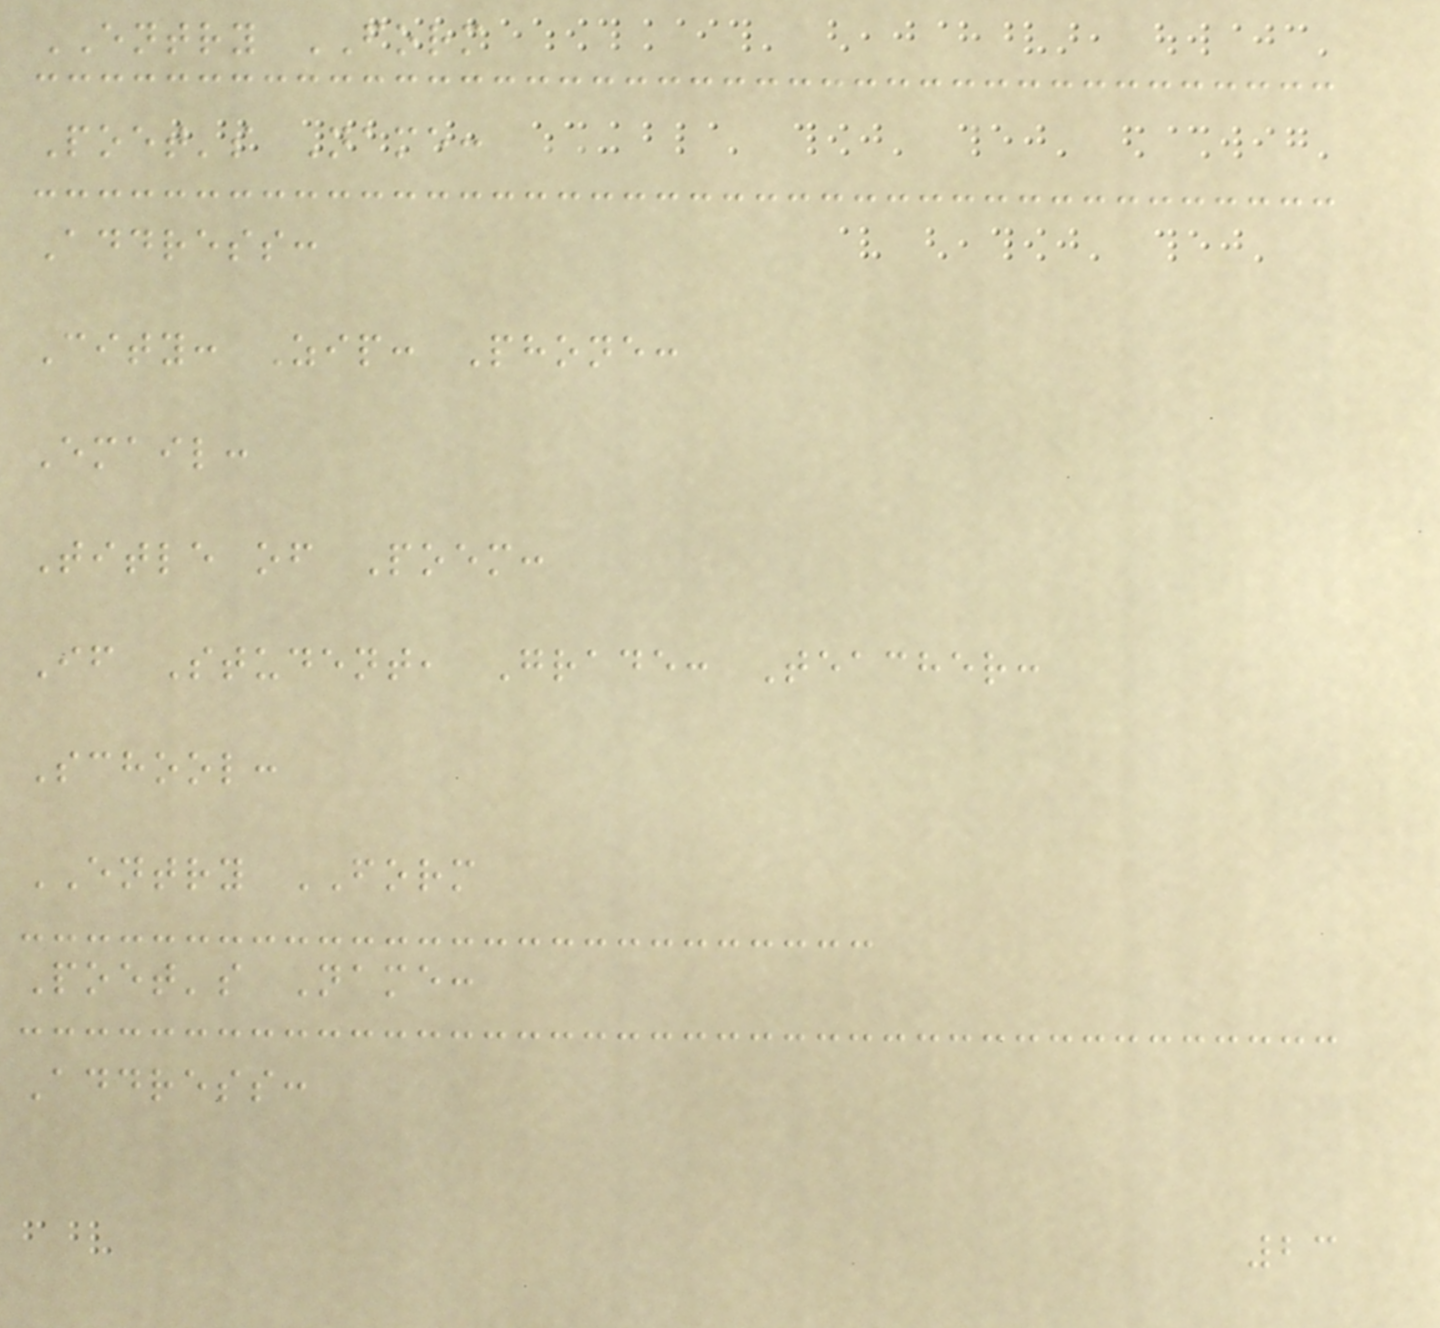ENTRY FORM
Poet's Name:
Address:
City: Zip: Phone:
Email:
Title of Poem:
If Student, Grade: Teacher:
School:
ENTRY FORM
Poet's Name:
Address:
23
